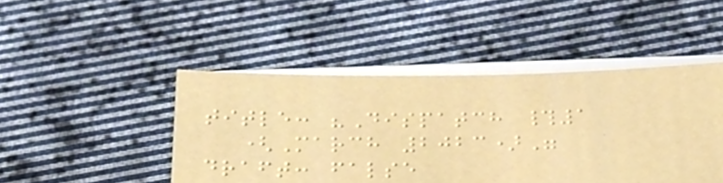title: "Dispatch #1
(March 2023)"
draft: false
